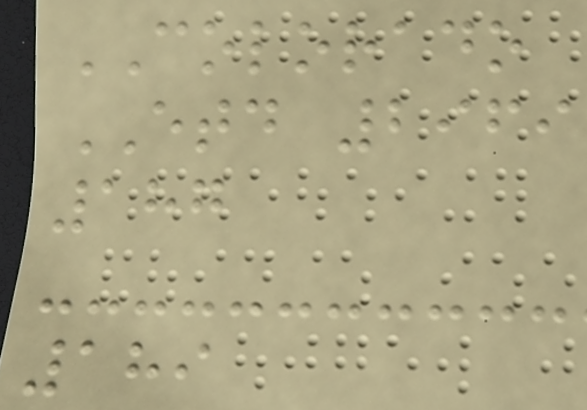COLORADO
ETD 2969
187
189
